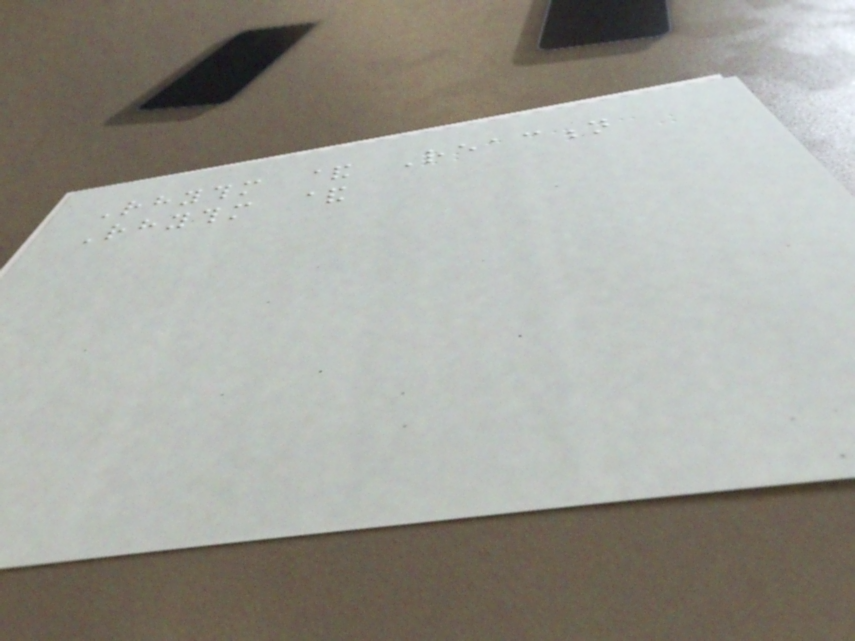Rhythm & Reaction
Rhythm &
